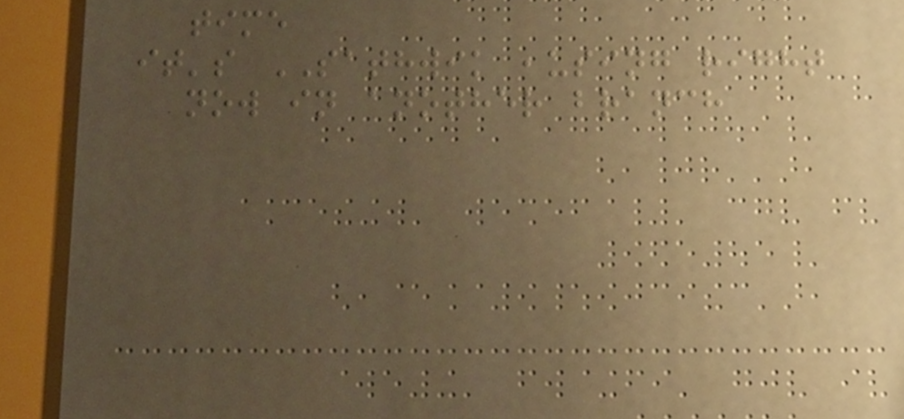time
it's SATHWIK ,using right
now in another branch
